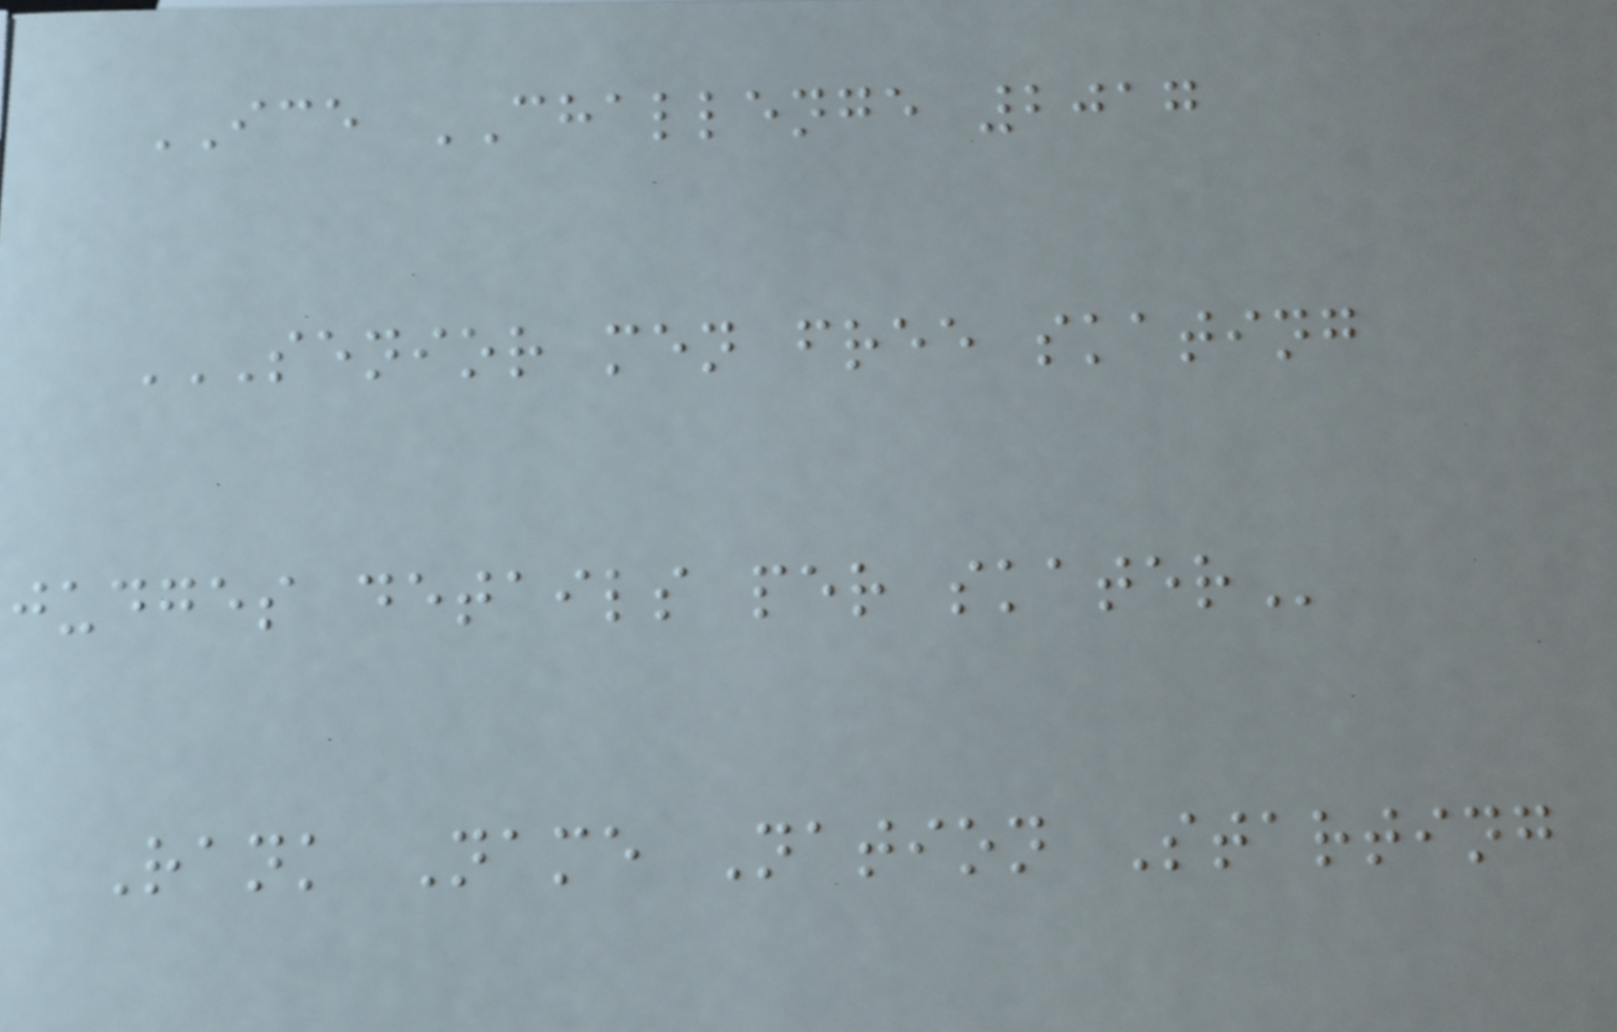ICE CHALLENGE 2017
SENIOR MEN FREE SKATING
JUDGES DETAILS PER SKATER
Rank Name Nation Starting
